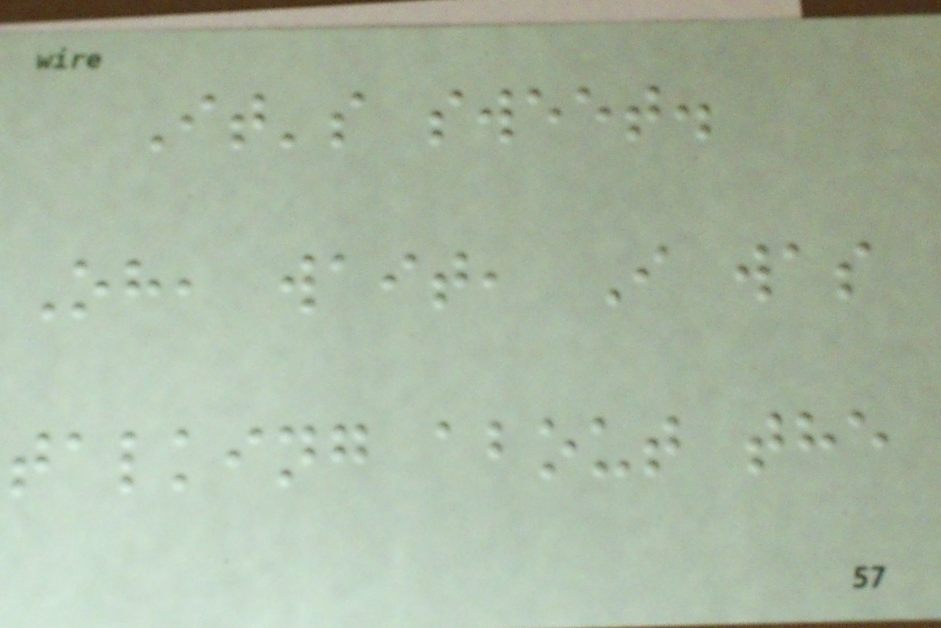It's sweet.
Oh, wait, I was
talking about the
